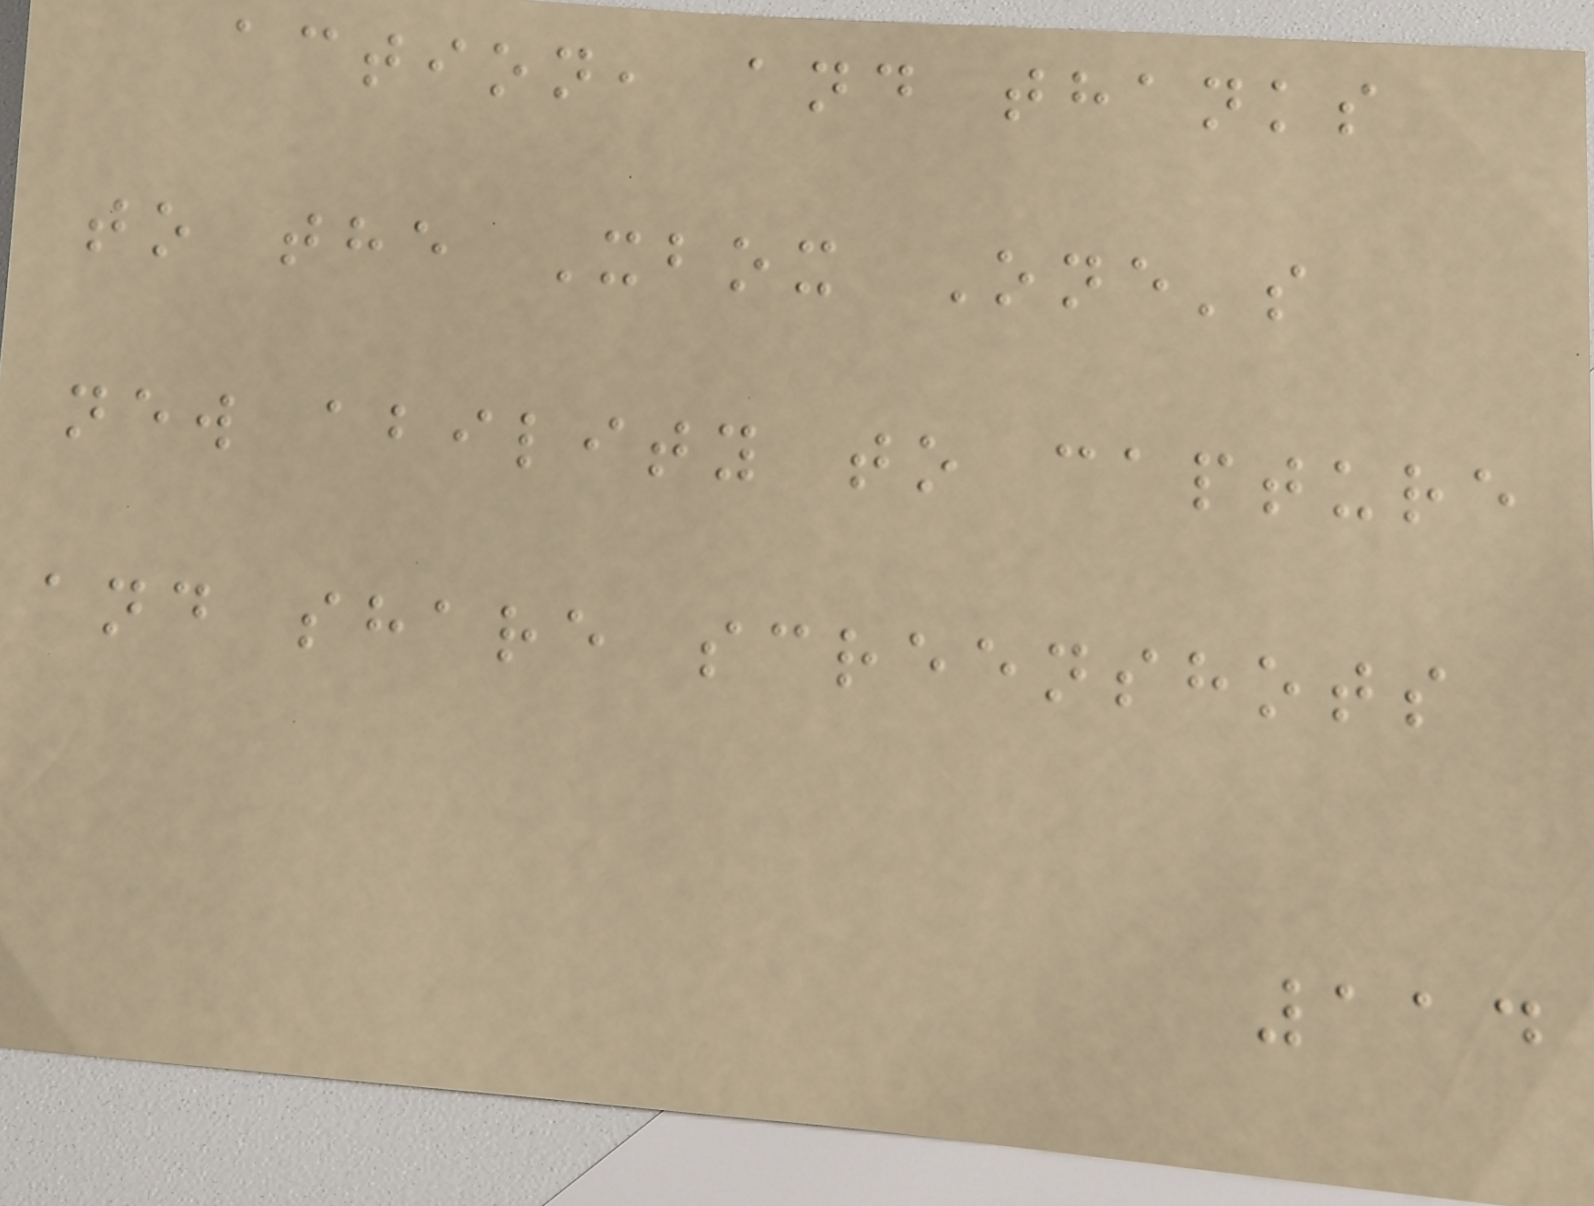action, and thanks
to the Xbox One's
new ability to capture
and share screenshots
114
